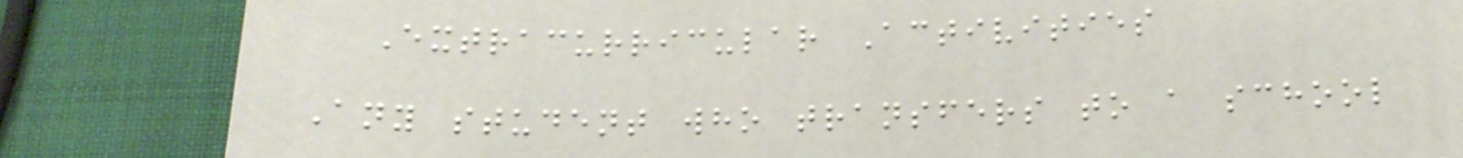Extracurricular Activities
Any student who transfers to a school
